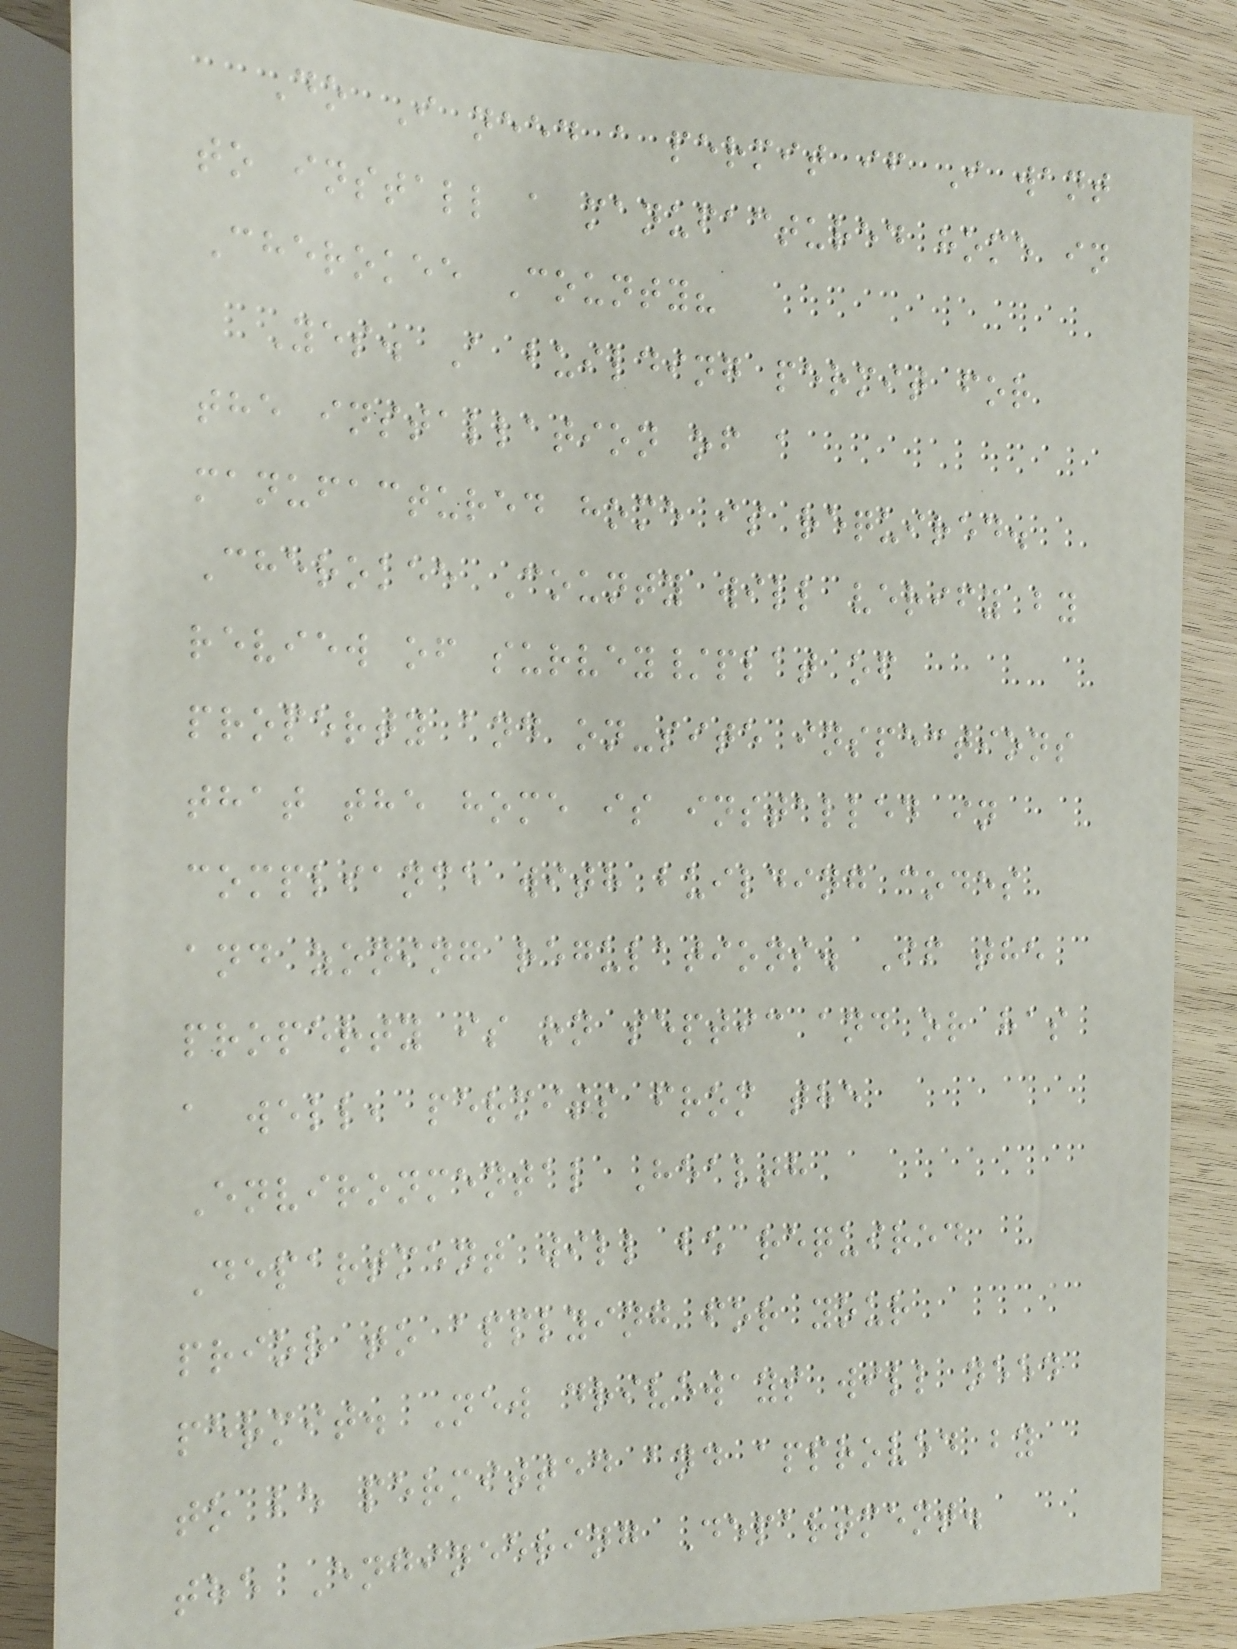Do I need a permit if I want
to install a manufactured home in
Cherokee County?
Yes. A building permit for
the installation of a
manufactured home is required.
Cherokee County will verify by
review of survey/plat of
property and on-site inspections
that the home is installed in
compliance with building codes
and zoning regulations. If the
property is on septic and or has
a well, permits from the
Environmental Health
Department will be required
prior to applying for your
permit. New driveways will need
to be permitted and approved by
the Engineering Department.
